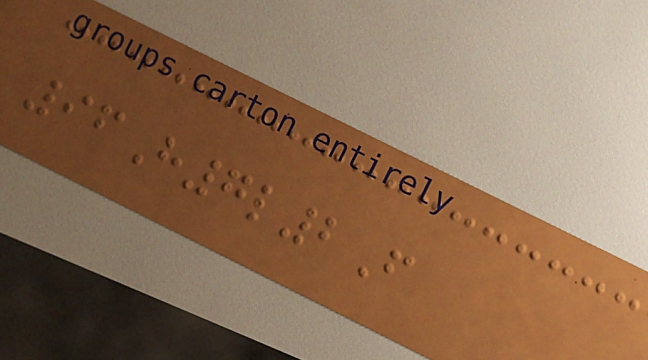96H7l2F
